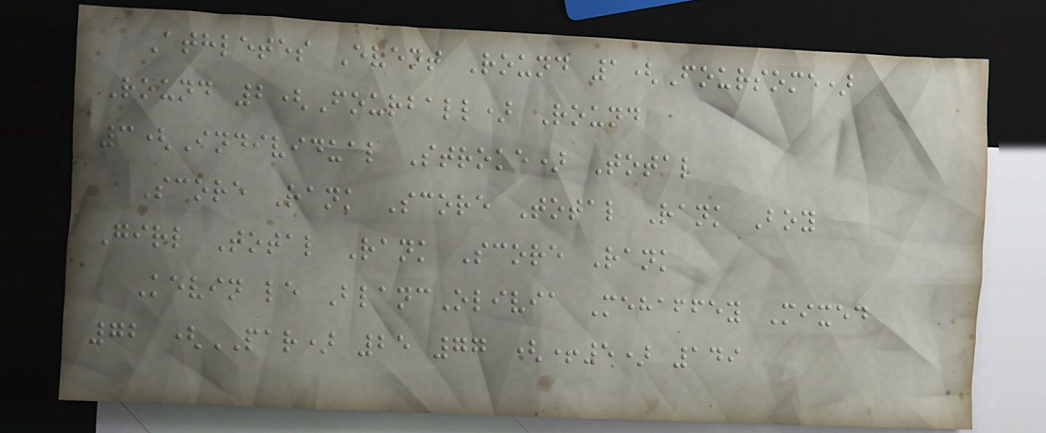Athletes Event Round 1(Foursome)
Round 2(Fourball) Round
3(Individual Stroke) Total
Score Rank Score Total Rank Boy
Girl Total Rank Score Rank
Kevin le BlancOlivia Mehaffey Mixed
72 (PAR) 25 77 (+5) 149
